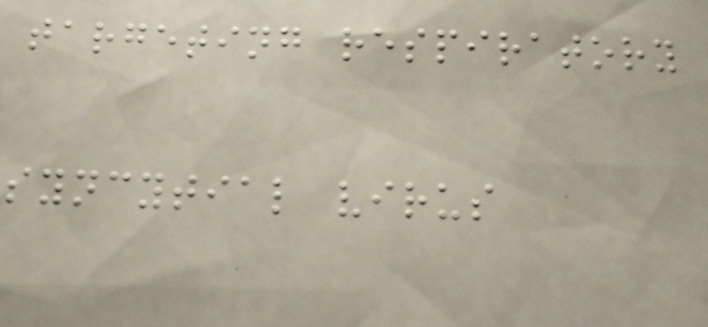targeting respiratory
syncytial virus
